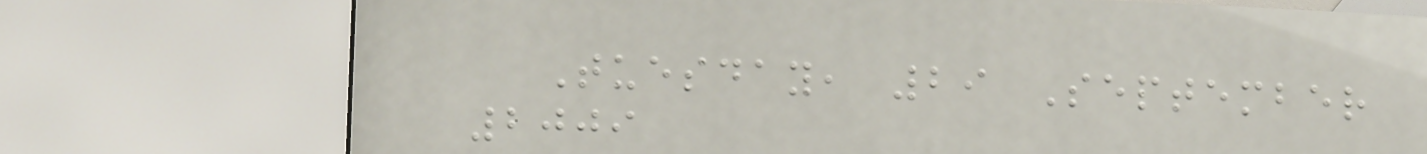Tuesday, 29 September
2009
